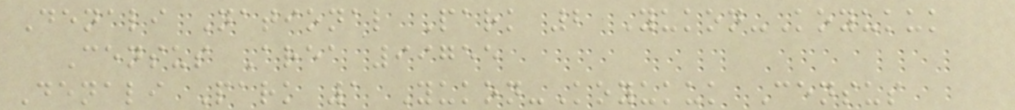Denali National Park 2 Yukon-Koyukuk
Census Area 99755
Denali Park 1 Yukon-Koyukuk Census
